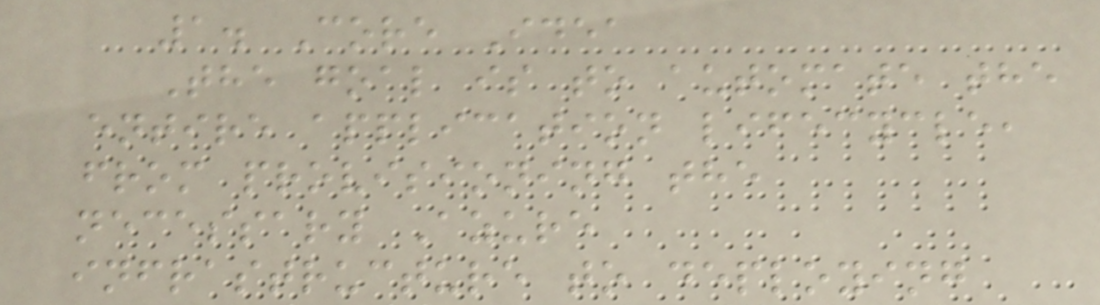1. Core Idea
The goal is to automate the
entire application lifecycle,
from provisioning the
necessary Azure
infrastructure to deploying
